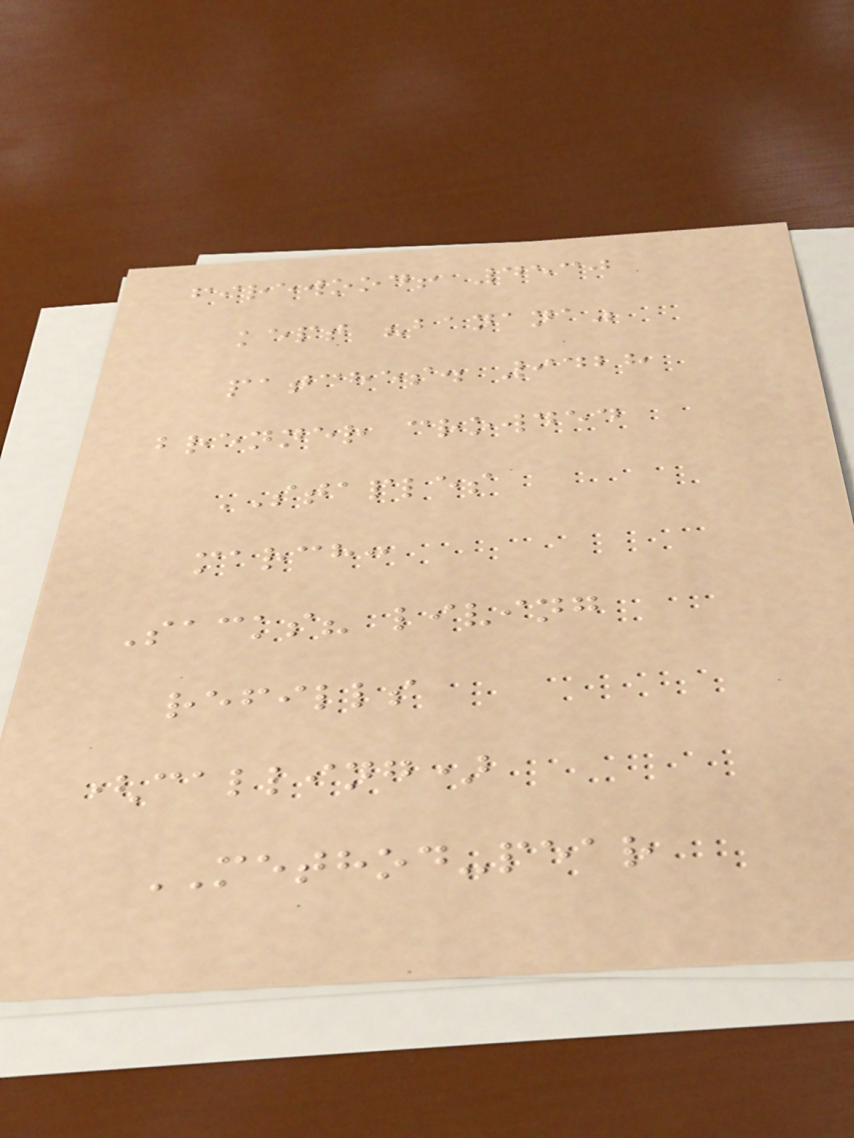firewood! 4530
kept "banana"
patches. 9428
brenner crowded
STAPLES
march:
Sacks? living
refills
(calling)
METHOD-pear
